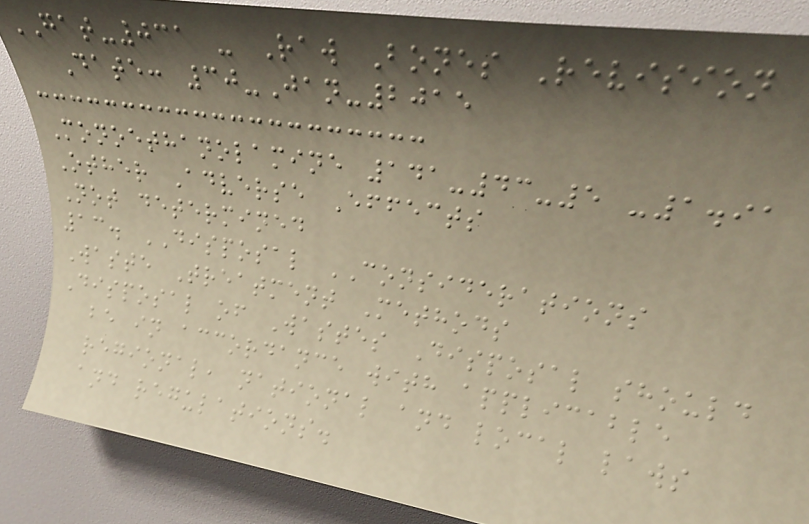GAT-031 - Raw Bones Revision
Date: 30-Jan-2015
Monoethanolamine 141-43-5 -1.91
Other Adverse Effects
Not determined
13. DISPOSAL CONSIDERATIONS
Waste Treatment Methods
Disposal of Wastes Disposal should
be in accordance with applicable
regional, national and local laws
and regulations.
